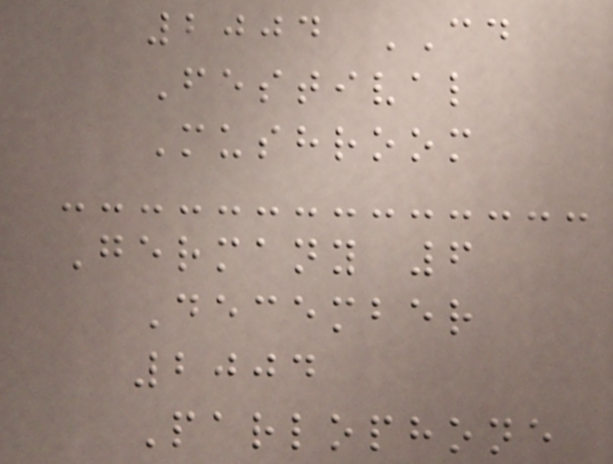2004 CD
Festival
Mushroom
Germany 6
December
2004
Parlophone
